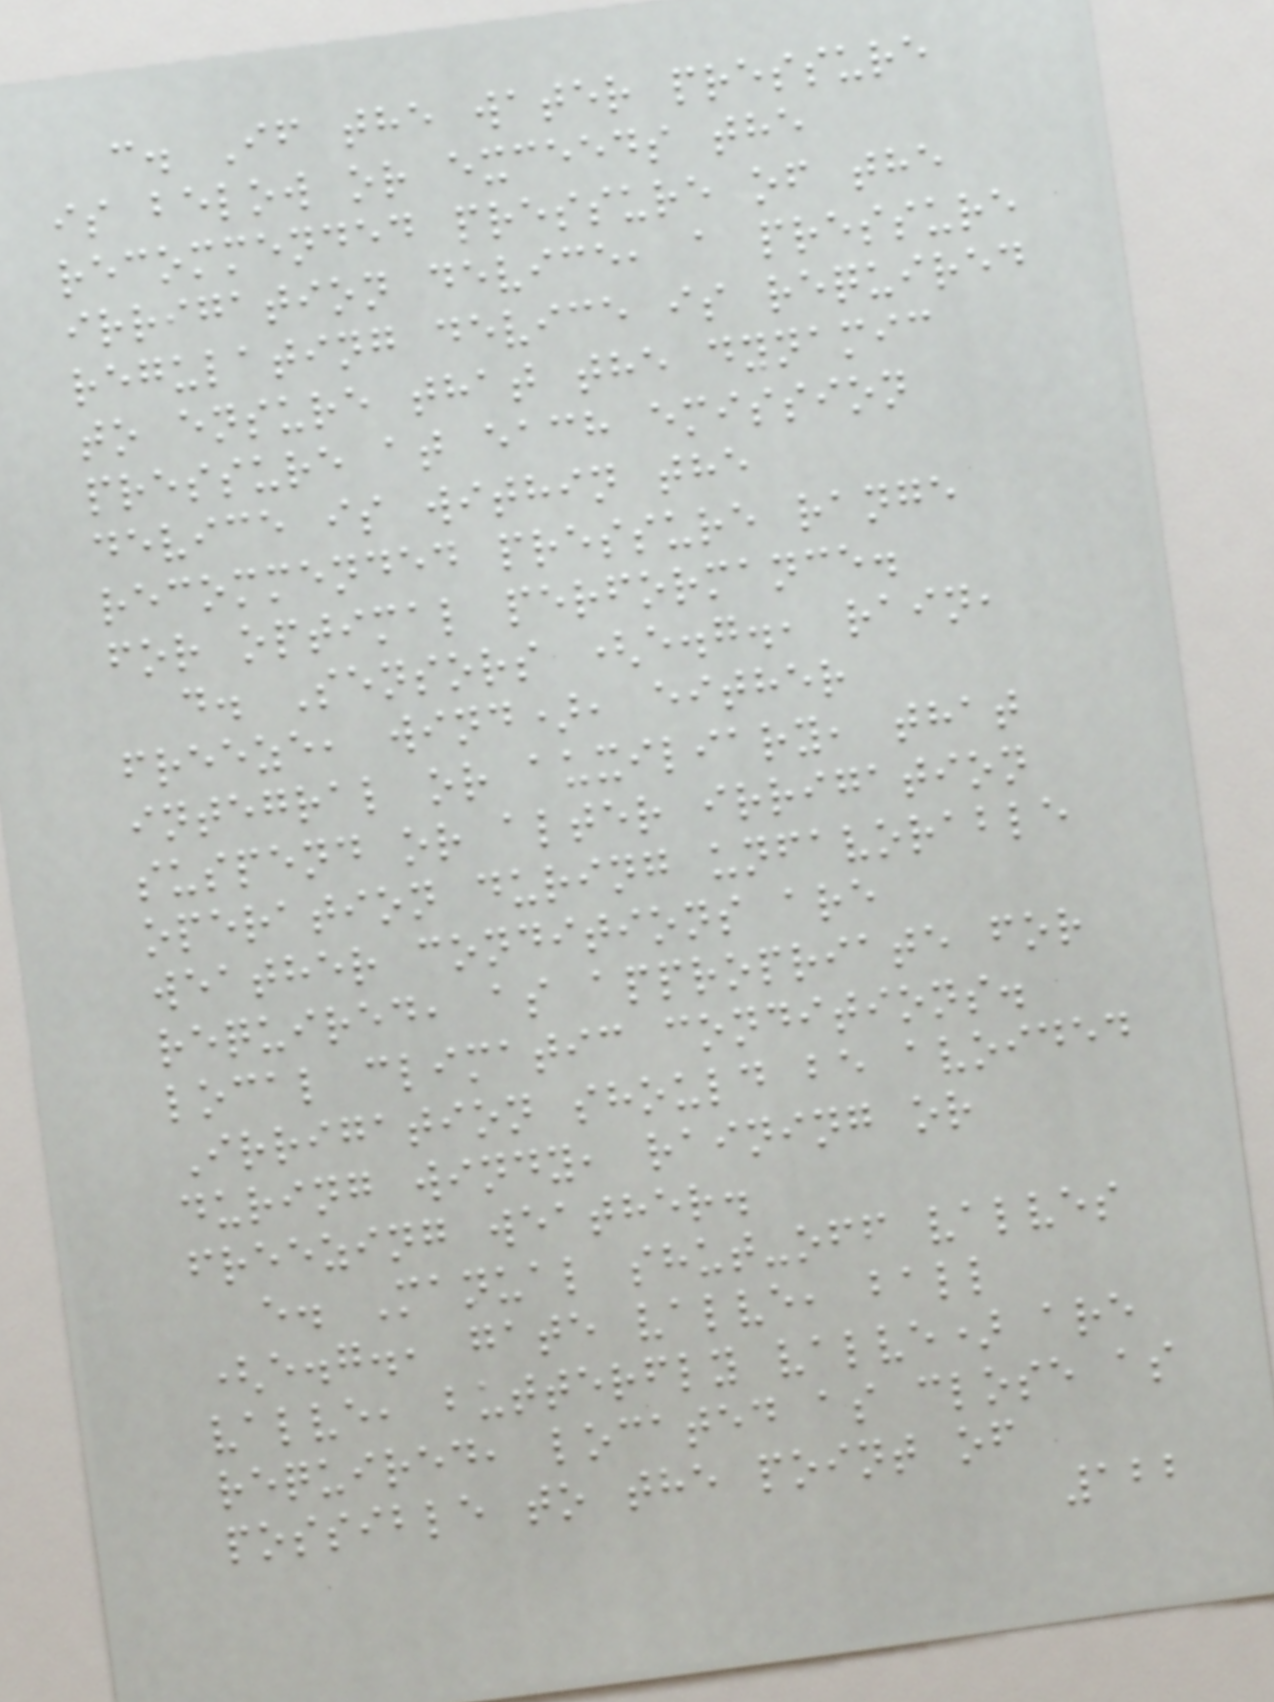c. If the water pressure
is below or exceeds the
recommended pressure of the
irrigation device, a pressure
regulating device is required
to ensure that the dynamic
pressure at each emission
device is within the
recommended pressure range
for optimal performance.
d. Sensors (e.g., rain,
freeze, wind), either
integral or auxiliary, that
suspend or alter irrigation
operation during unfavorable
weather conditions are
required, as appropriate for
local climatic conditions.
Irrigation should be avoided
during windy, raining or
freezing weather.
e. Manual shut-off valves
(e.g., gate valve, ball
valve, butterfly valve) are
required, located as close as
possible to the point of
122
